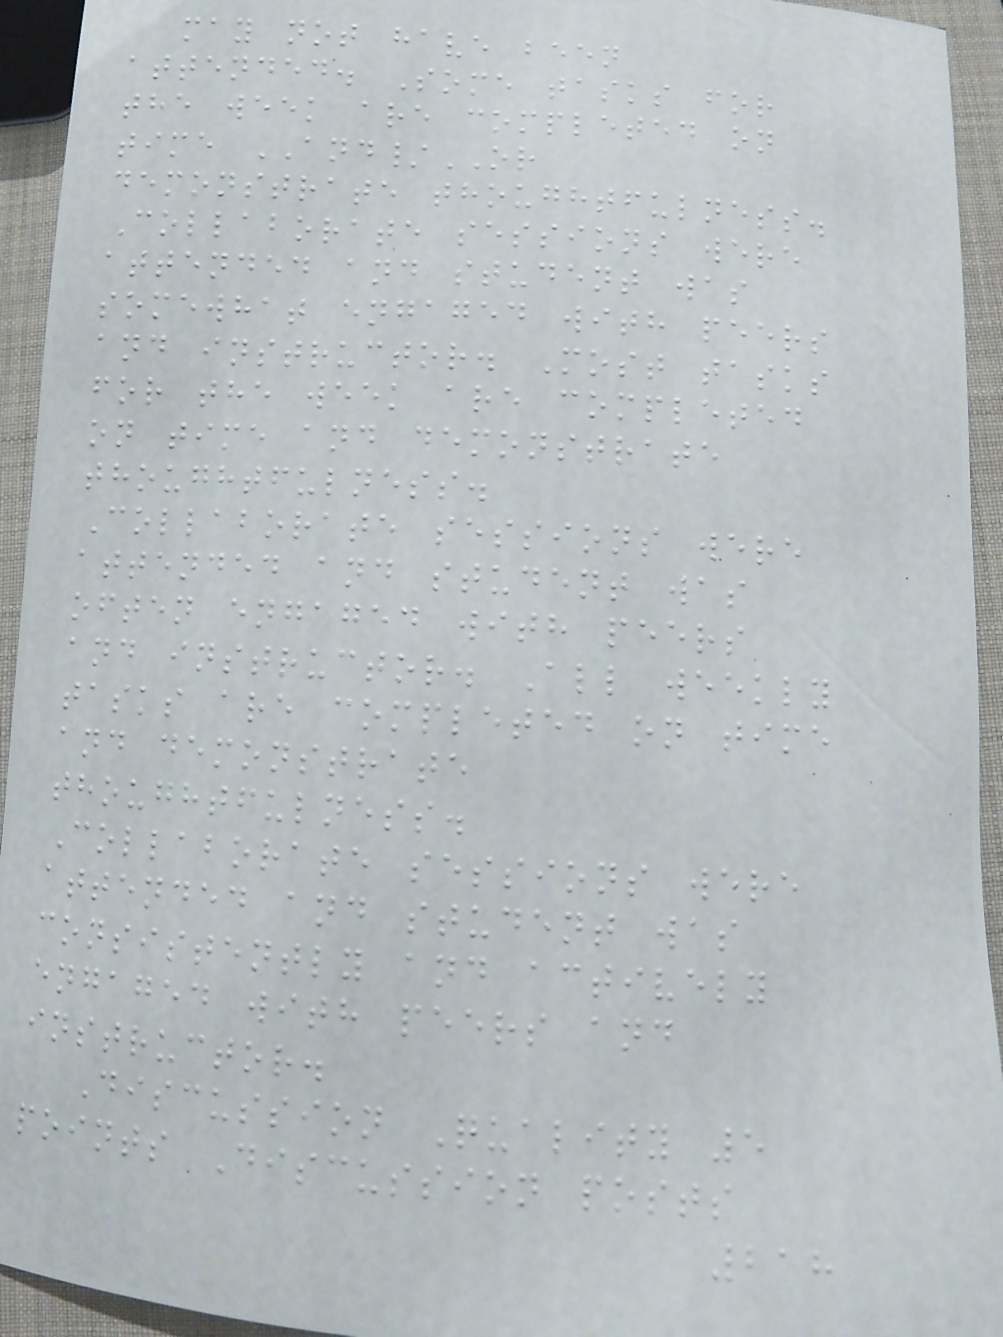may not have been
attended. Some tasks for
the week are completed on
time AND/OR
demonstrate thoughtfulness.
Collaborate sessions were
attended and student was
somewhat engaged with peers
and instructor. Most tasks
for the week are completed
on time and demonstrate
thoughtfulness.
Collaborate sessions were
attended and student was
often engaged with peers
and instructor. All weekly
tasks are completed on time
and demonstrate
thoughtfulness.
Collaborate sessions were
attended and student was
consistently and actively
engaged with peers and
instructor.
Discussion Quality 5
points Discussion posts
218
